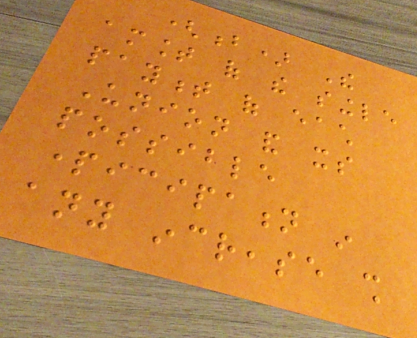(b) The
amount of the single
payment of each
Union and its
possible
participation in
any increase shall
